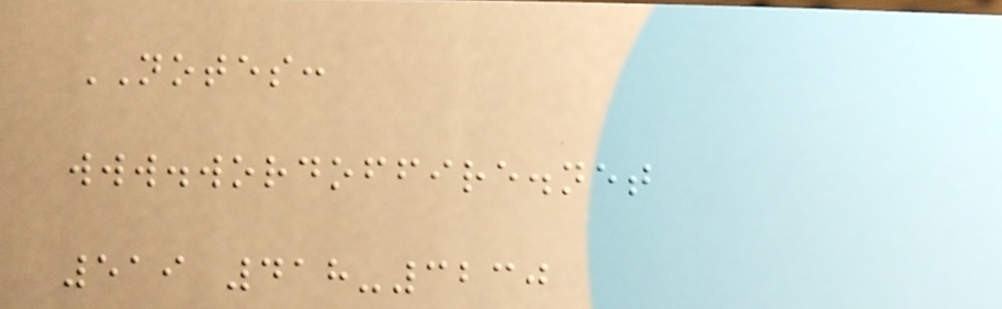NOTES:
www.wordoffire.net
519 418-3230
